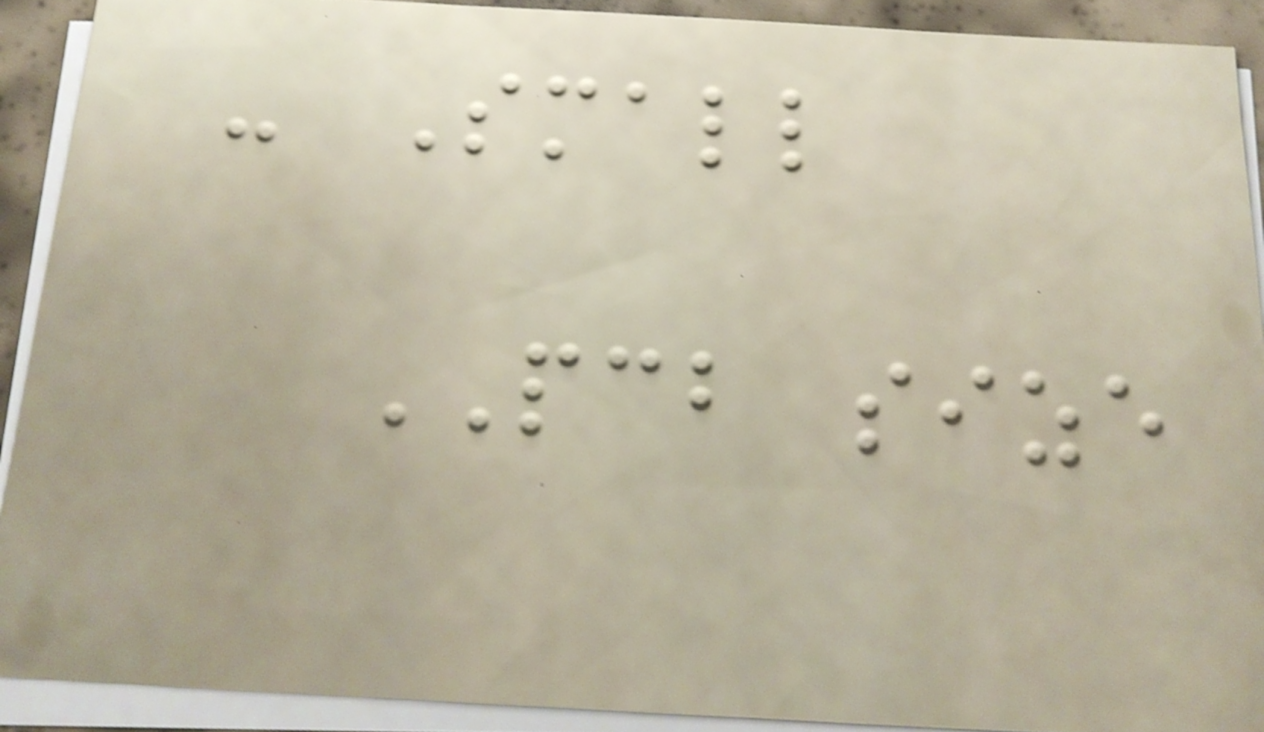- Small
PCB size
